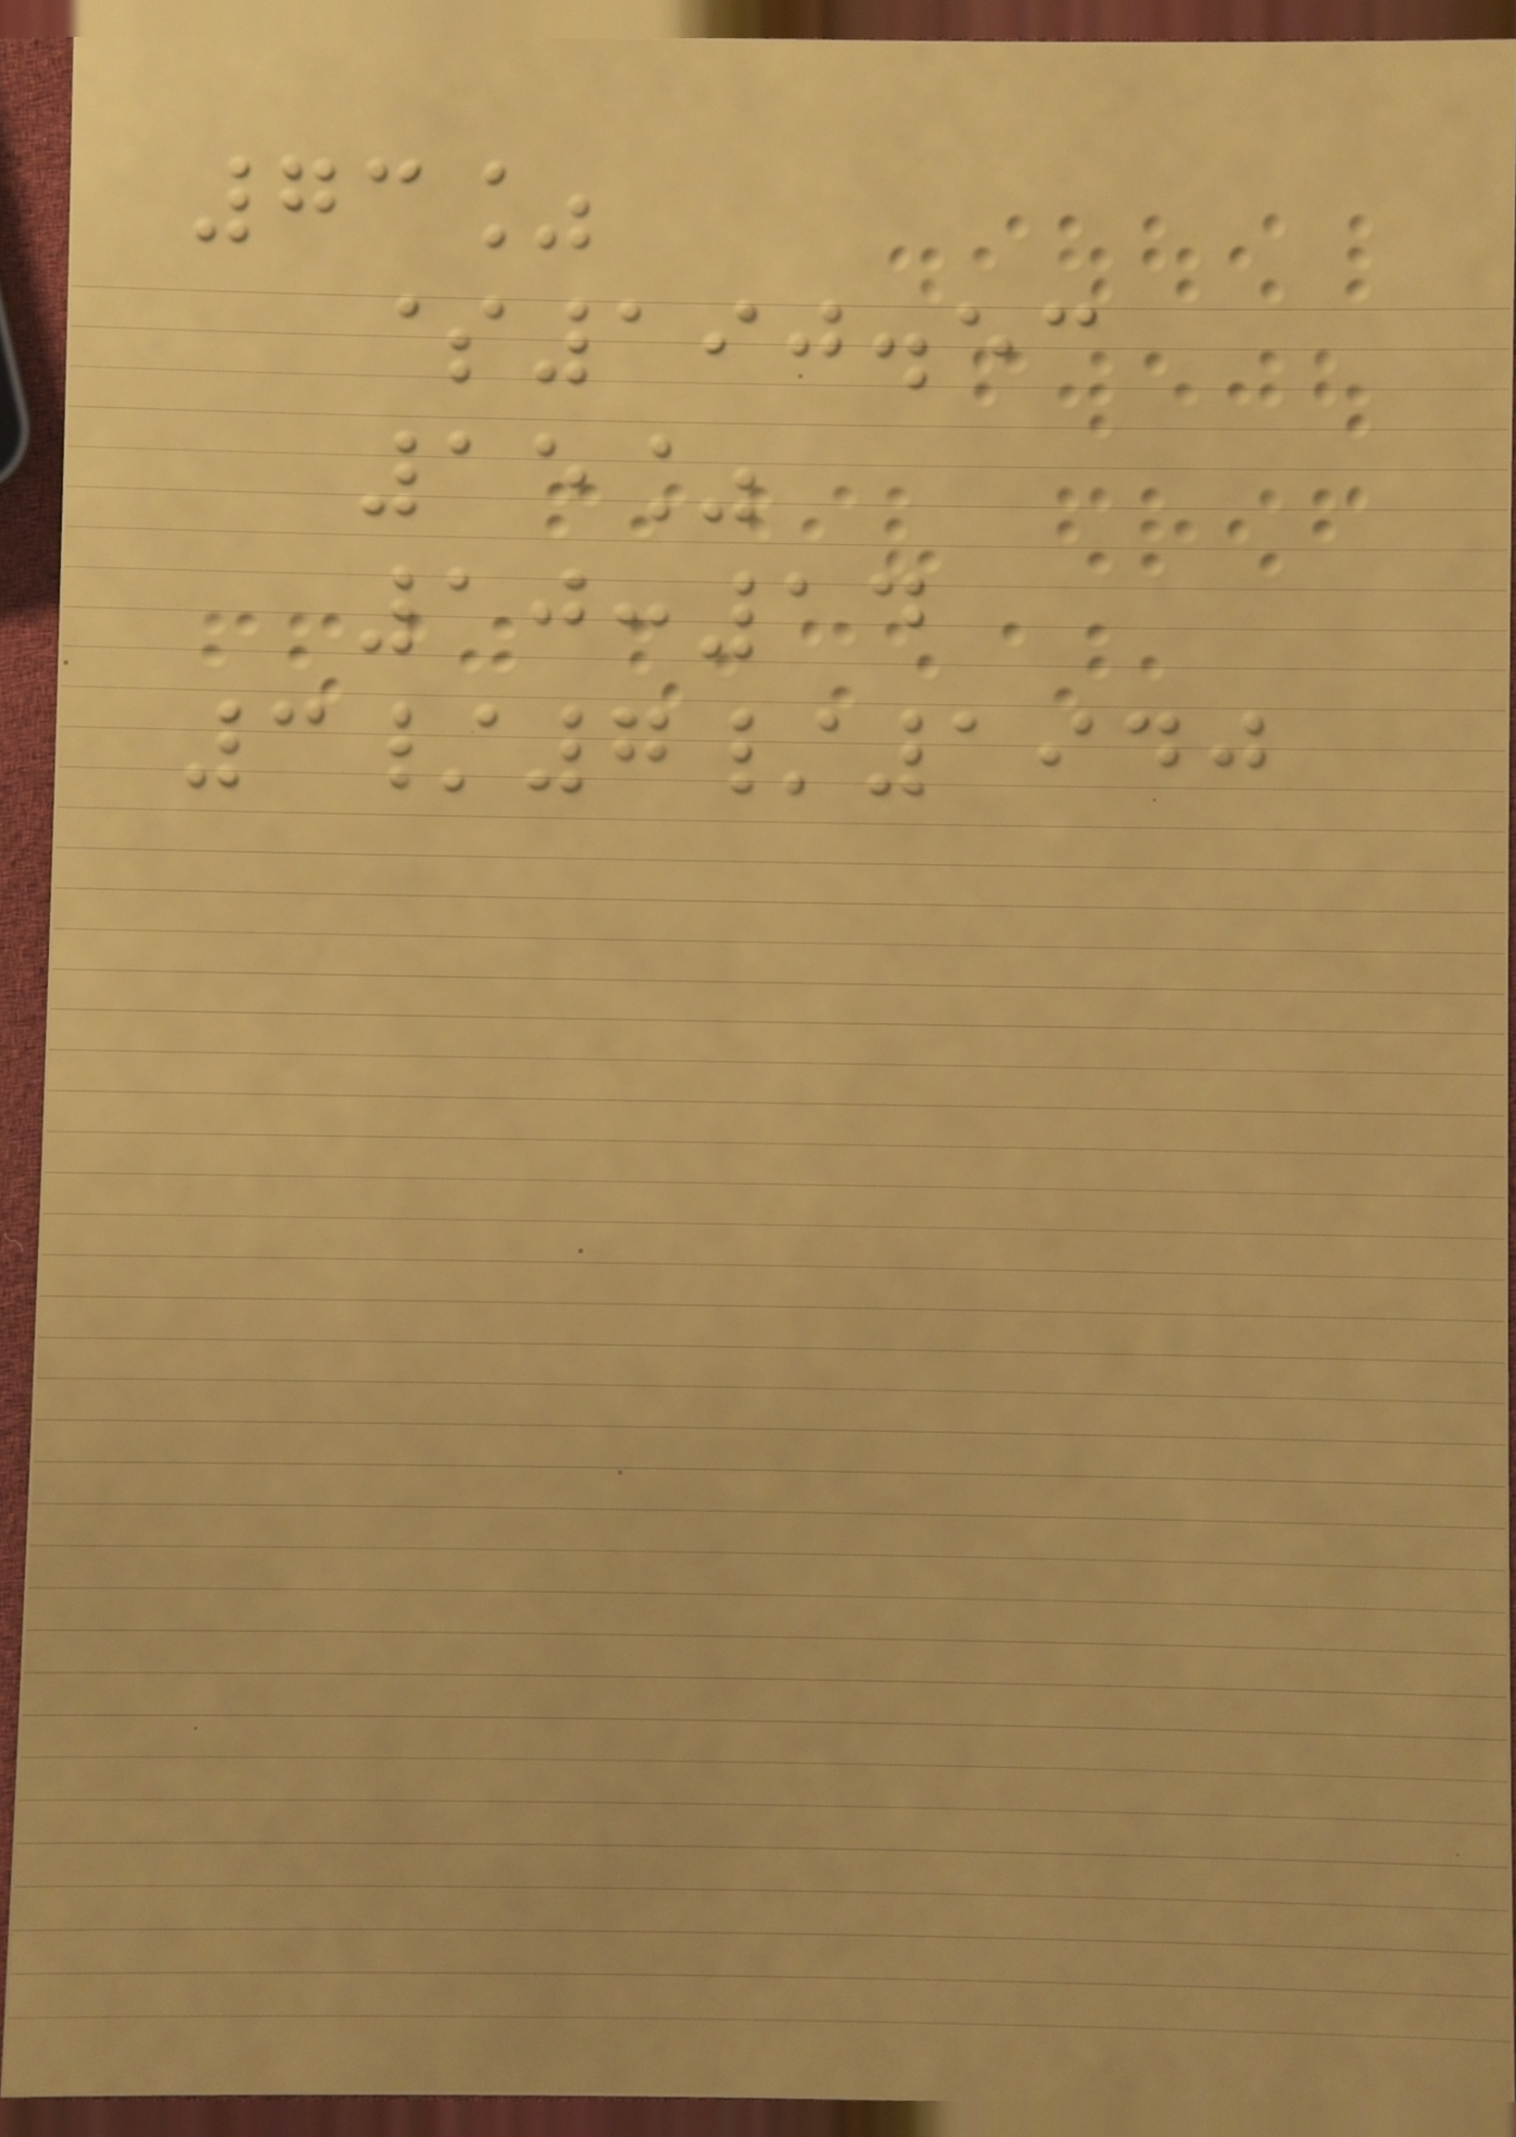73%
$190.53
15%
10:14
3/7/1940
